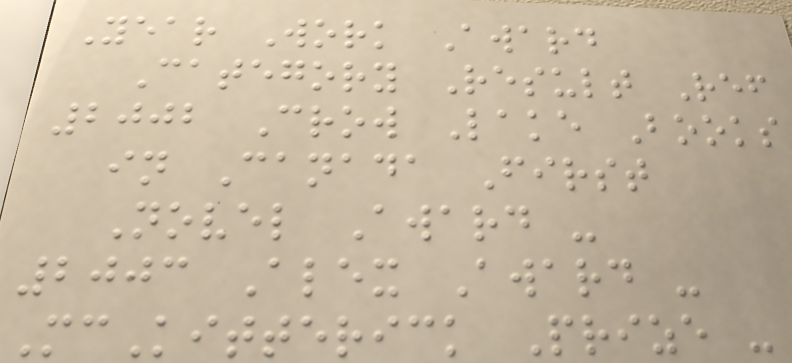Year Work Award
Category Result Ref
2002 Crow Lake Books
in Canada First
Novel Award -
2003 Alex Award -
McKitterick Prize -
